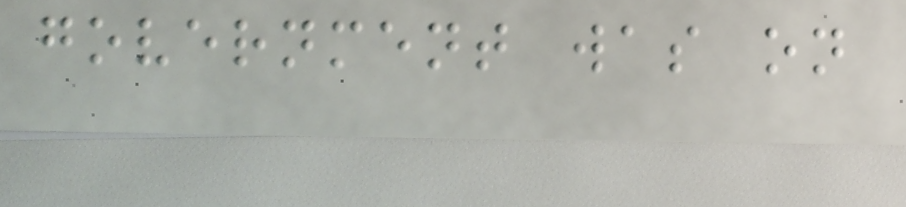government was on
